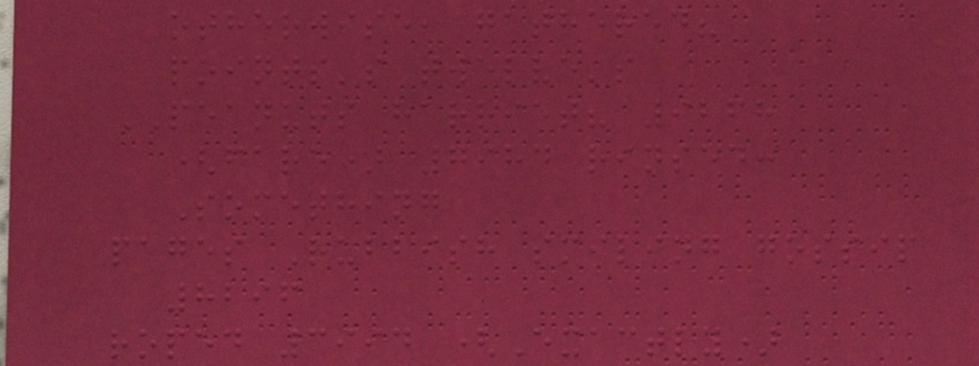otherwise, gathered?
points's twelve's
PEANUTS harriet? 9268
(fare) 7984 rinsed:
Something
pages Rubbish smiling gossip
8296
roped 3994 (Exactly)
